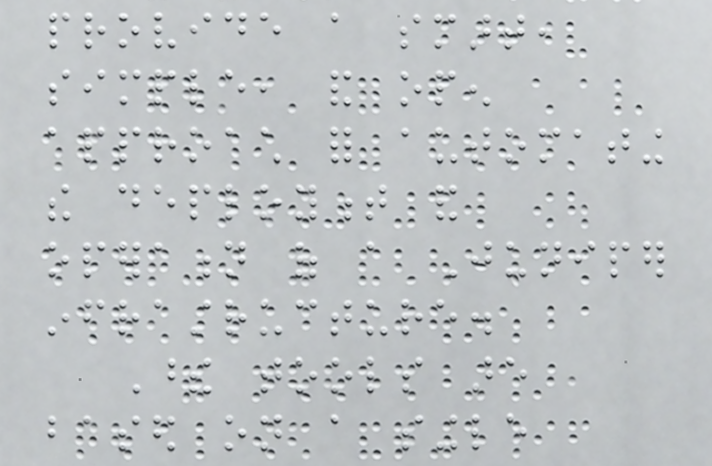provide a smart,
simple, and open
approach for automating
the deployment and
operation of a Juniper
infrastructure.
These tools are
based on a single
